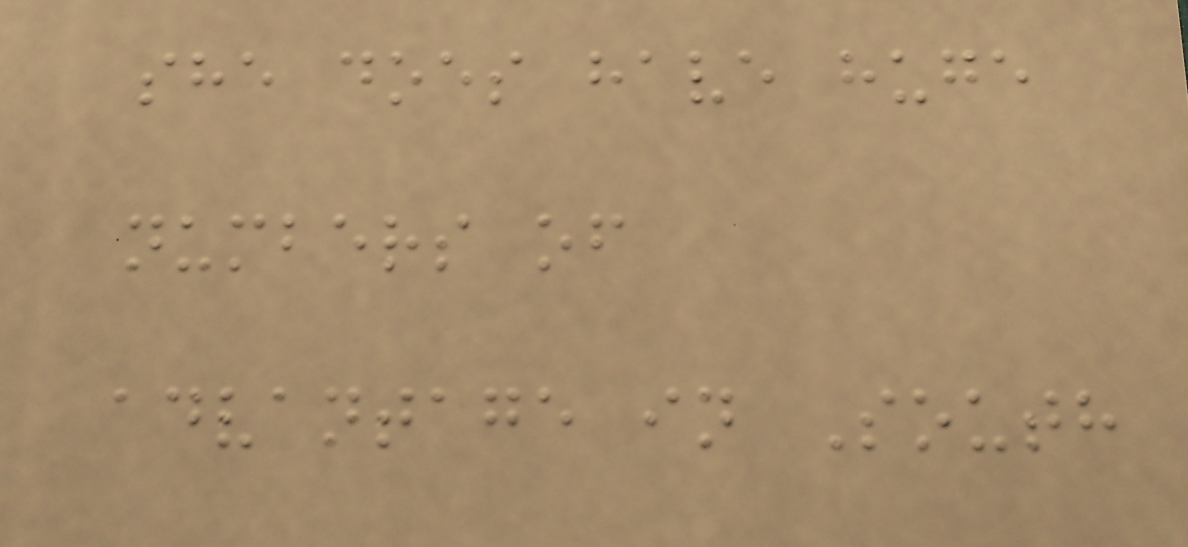she does have huge
numbers of
advantage in South
